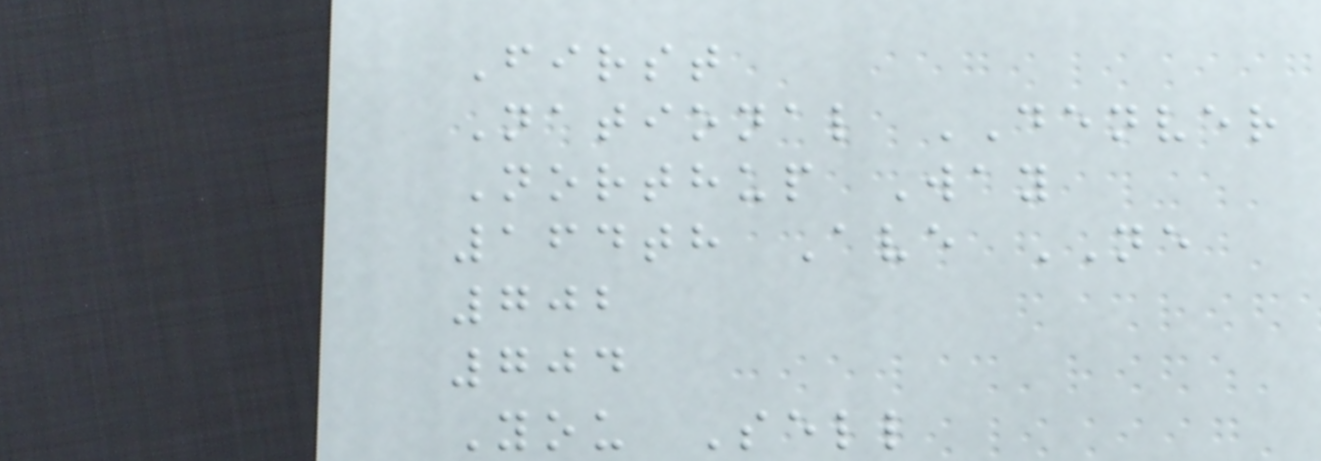First
National DENVER
Northup Way
164th Ave NE
702
704
You Sell
